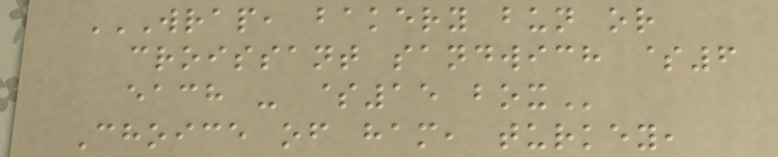WRAP, BAKERY BUN OR
CROISSANT SANDWICH $6
EACH - $15 BOX
Choice of ham, turkey,
